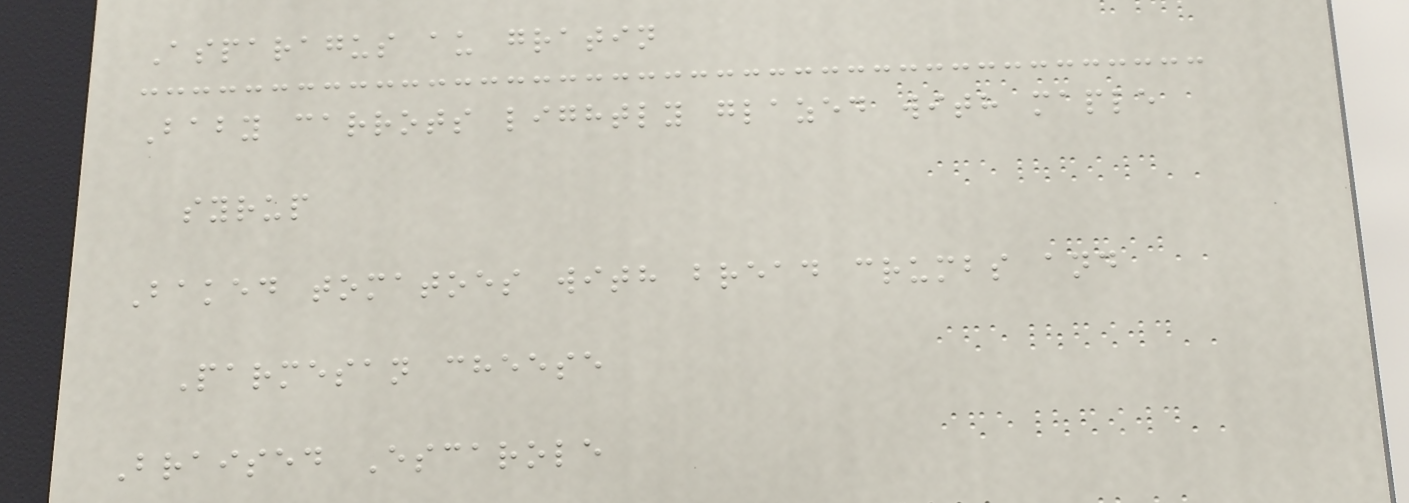Asparagus au gratin
Baby carrots lightly glazed with maple
syrup
Baked tomatoes with bread crumbs and
Parmesan cheese
Braised Escarole
